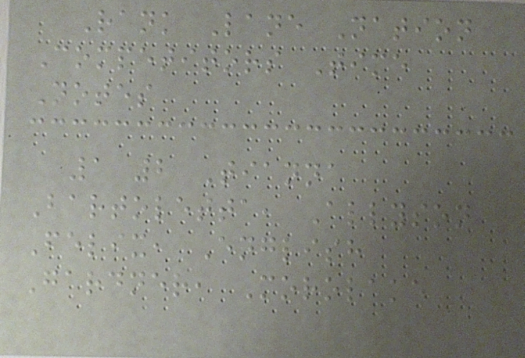Rank Lane Nation
Competitors Time
Notes
1 2 Tianna
Bartoletta, Allyson
Felix, English
Gardner, Morolake
